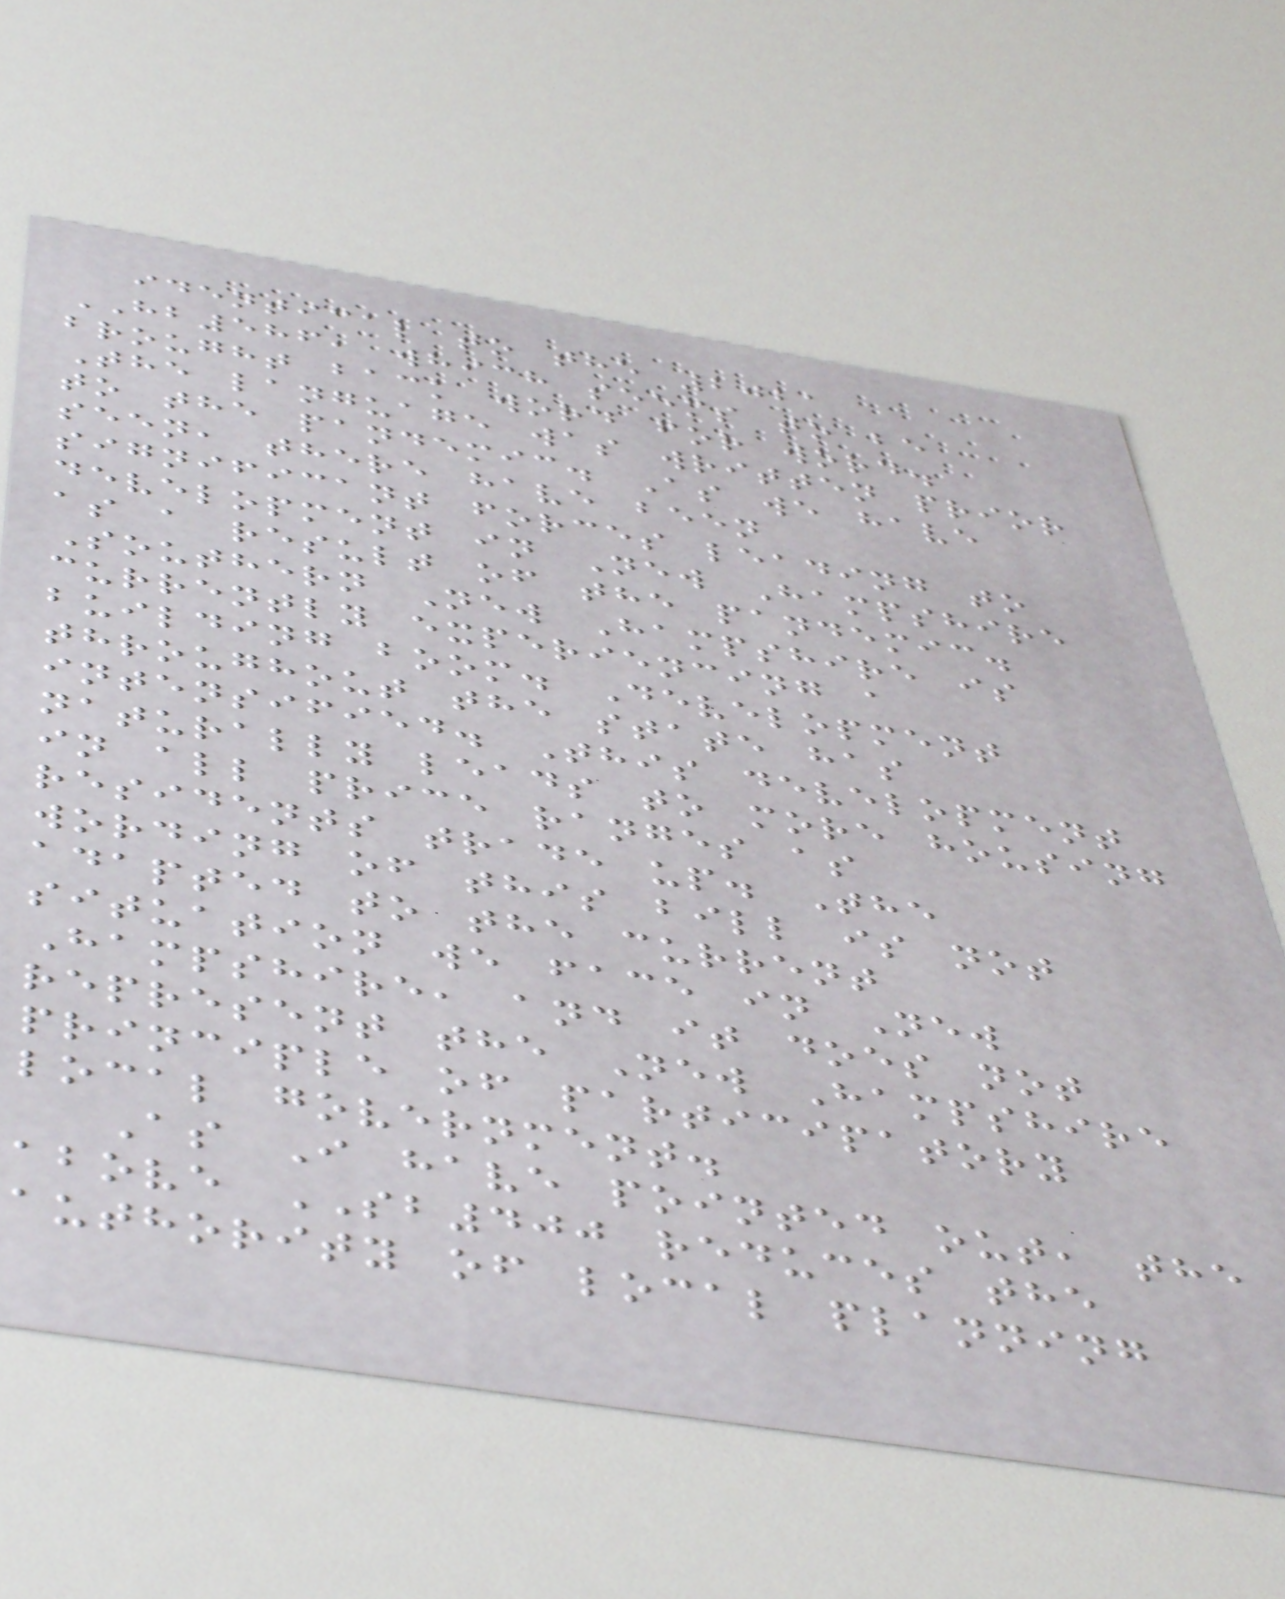identical to the 2021
HB586, which seems to be
brought back word for word.
The language was written prior
to the pandemic. As we have
seen, there have been
significant forces leading to
development in New Hampshire
as a result of the pandemic.
Southern New Hampshire is
currently experiencing a
building boom. Development
throughout the state has
intensified. This development
naturally leads to more housing
in all price ranges as
residents trade up. The
wording of this bill is not
adapted to the current
situation we face in New
Hampshire, and it does not
represent the New Hampshire
principle of participatory
local government.
As I have pointed out, the
above SB400 reduces the
authority of local planning
